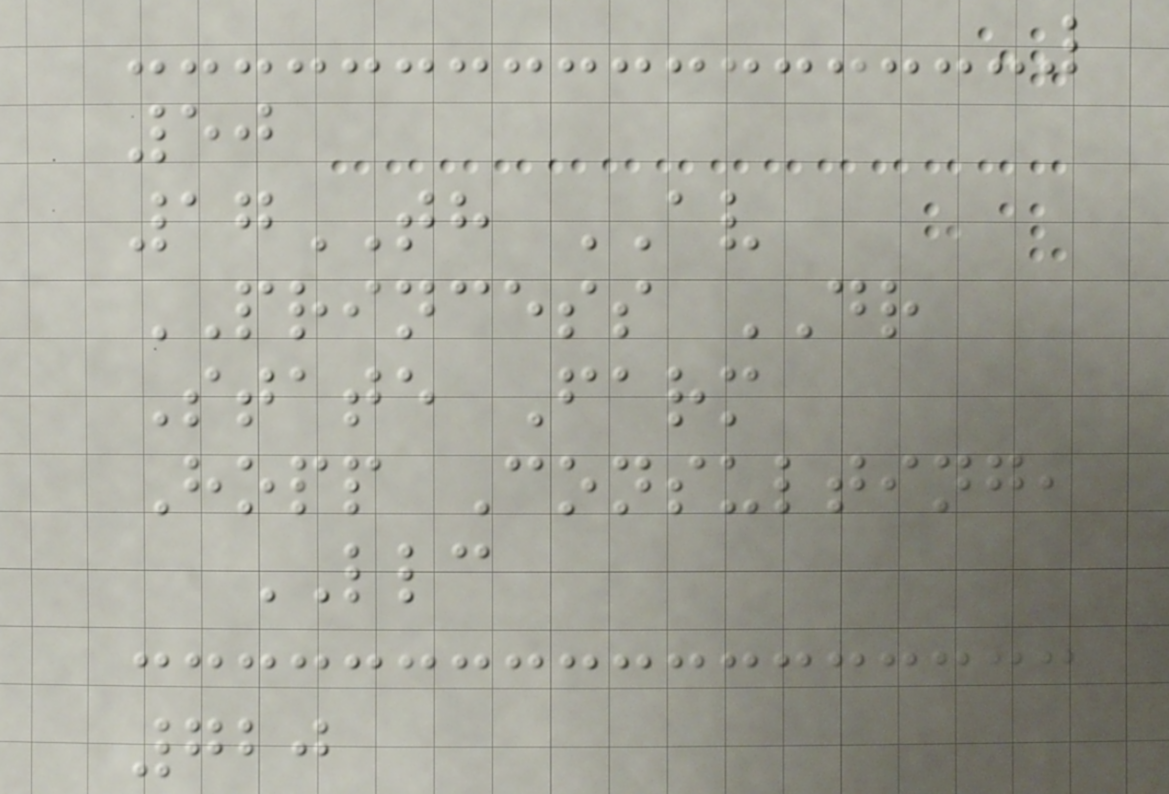50
17TH AV
PRINCESS DR
State Farm
Hopp Consulting,
LLC
720
